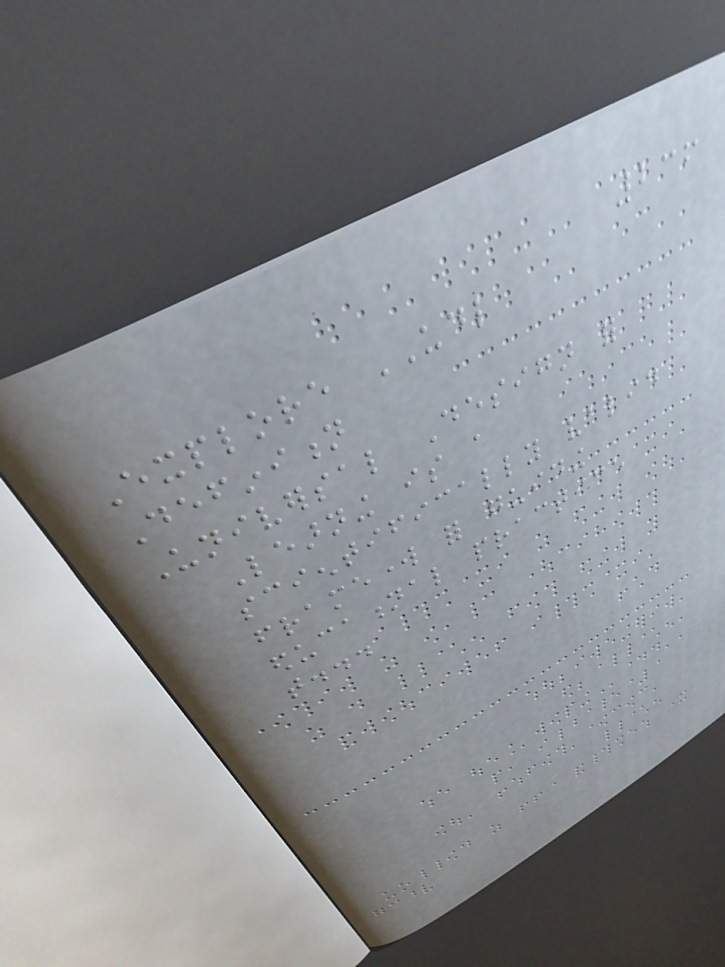236
Explore UDL
Definition
Universal Design for
Learning is a
scientifically valid
framework for guiding
educational practice
that...
